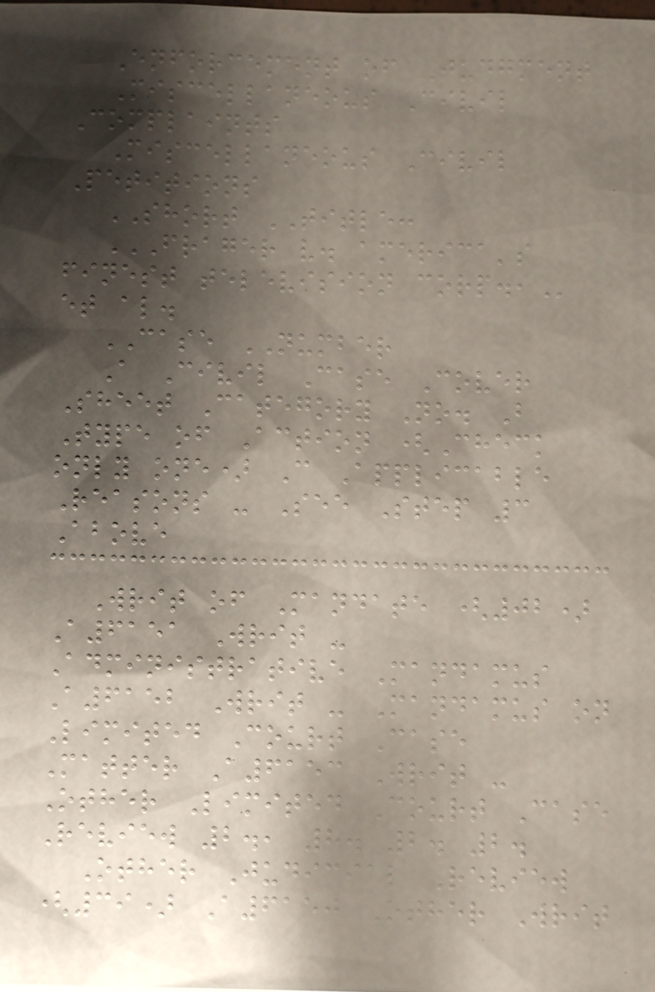Enforcement of Judgment
Miscellaneous Civil
Complaints
Miscellaneous Civil
Petitions
SHORT TITLE:
FRAGER V. AMERICA'S
FINEST TELEVISION CORP.,
et al.
CASE NUMBER
A Civil Case Cover
Sheet Category No. B
Type of Action (Check
only one) C Applicable
Reasons - See Step 3
Above
Writ of Mandate (02)
A6151 Writ -
Administrative Mandamus
A6152 Writ - Mandamus on
Limited Court Case
Matter A6153 Writ -
Other Limited Court Case
Review 2., 8. 2. 2.
Other Judicial Review
(39) A6150 Other Writ
